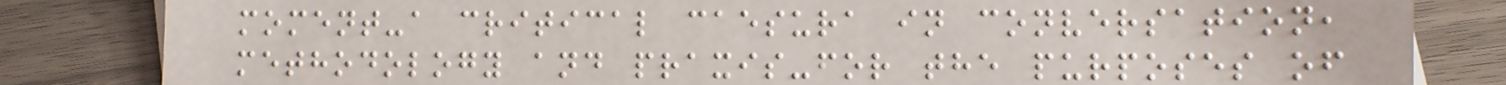moment-a critical caesura in conversation,
methodology and praxis-for the purposes of
